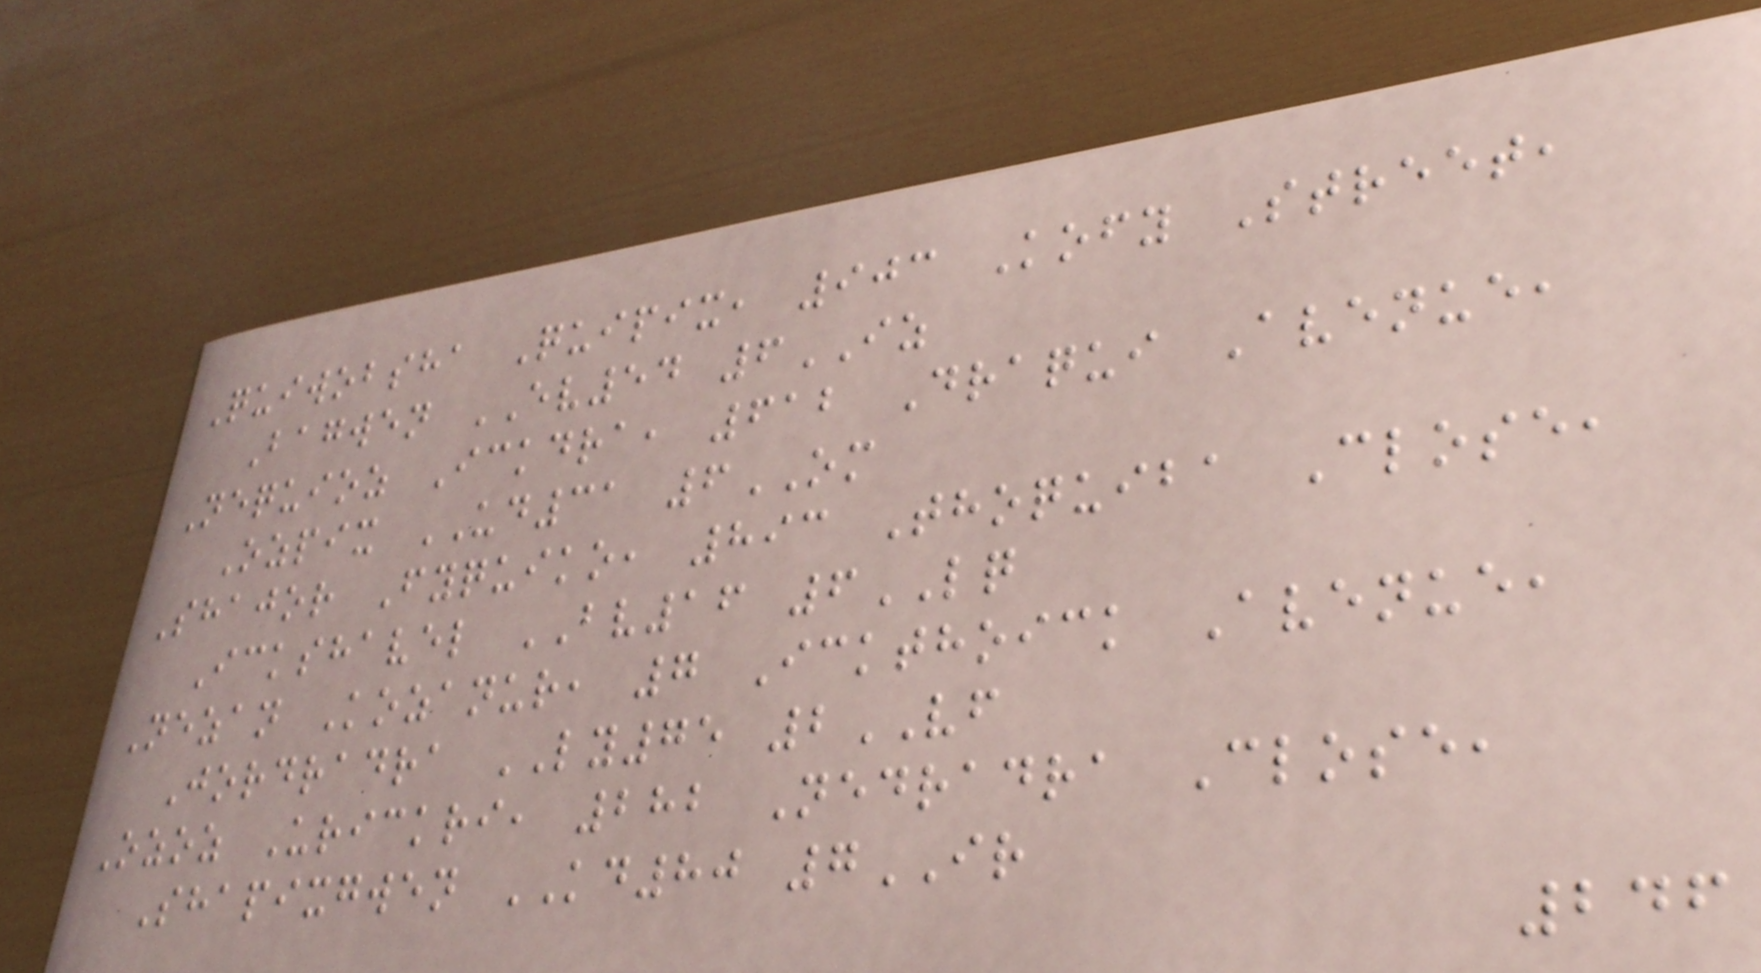Quiwobsha Quipix, 903 Kofy Street,
Bagwen EV54 6IZ
Nequioz Ickdra, 612 Draqui Avenue,
Ozpix UD31 6OM
Shajor Fyquiko, 893 Thoquiba Close,
Ickshavel BV16 6LQ
Nezan Kozanur, 7 Ickthoick Avenue,
Jordradra LY75 2VF
Ozoz Urickri, 282 Nedradra Close,
Shapixgwen KD80 7IR
246
